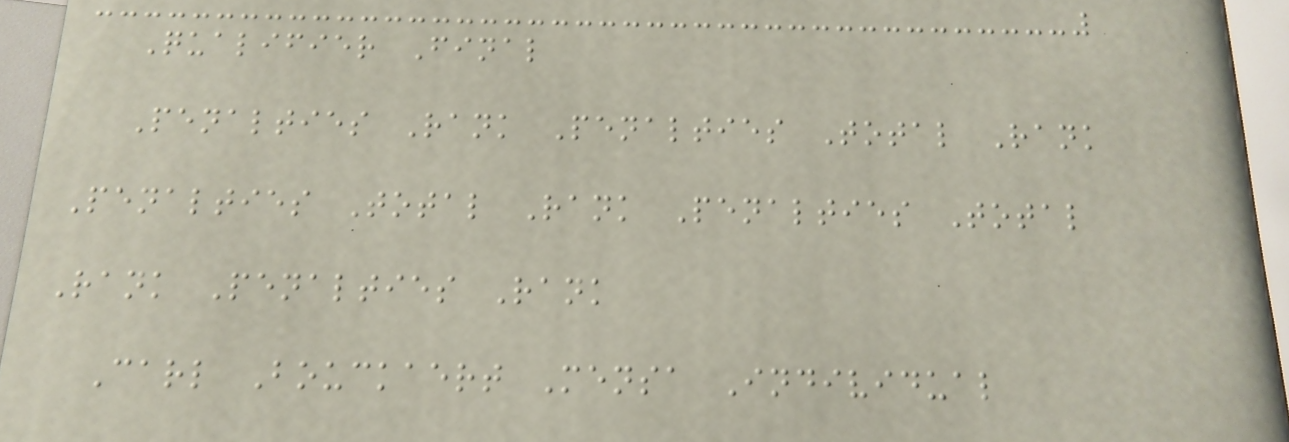Qualifier Final
Penalties Rank Penalties Total Rank
Penalties Total Rank Penalties Total
Rank Penalties Rank
Carl Bouckaert Mensa Individual
